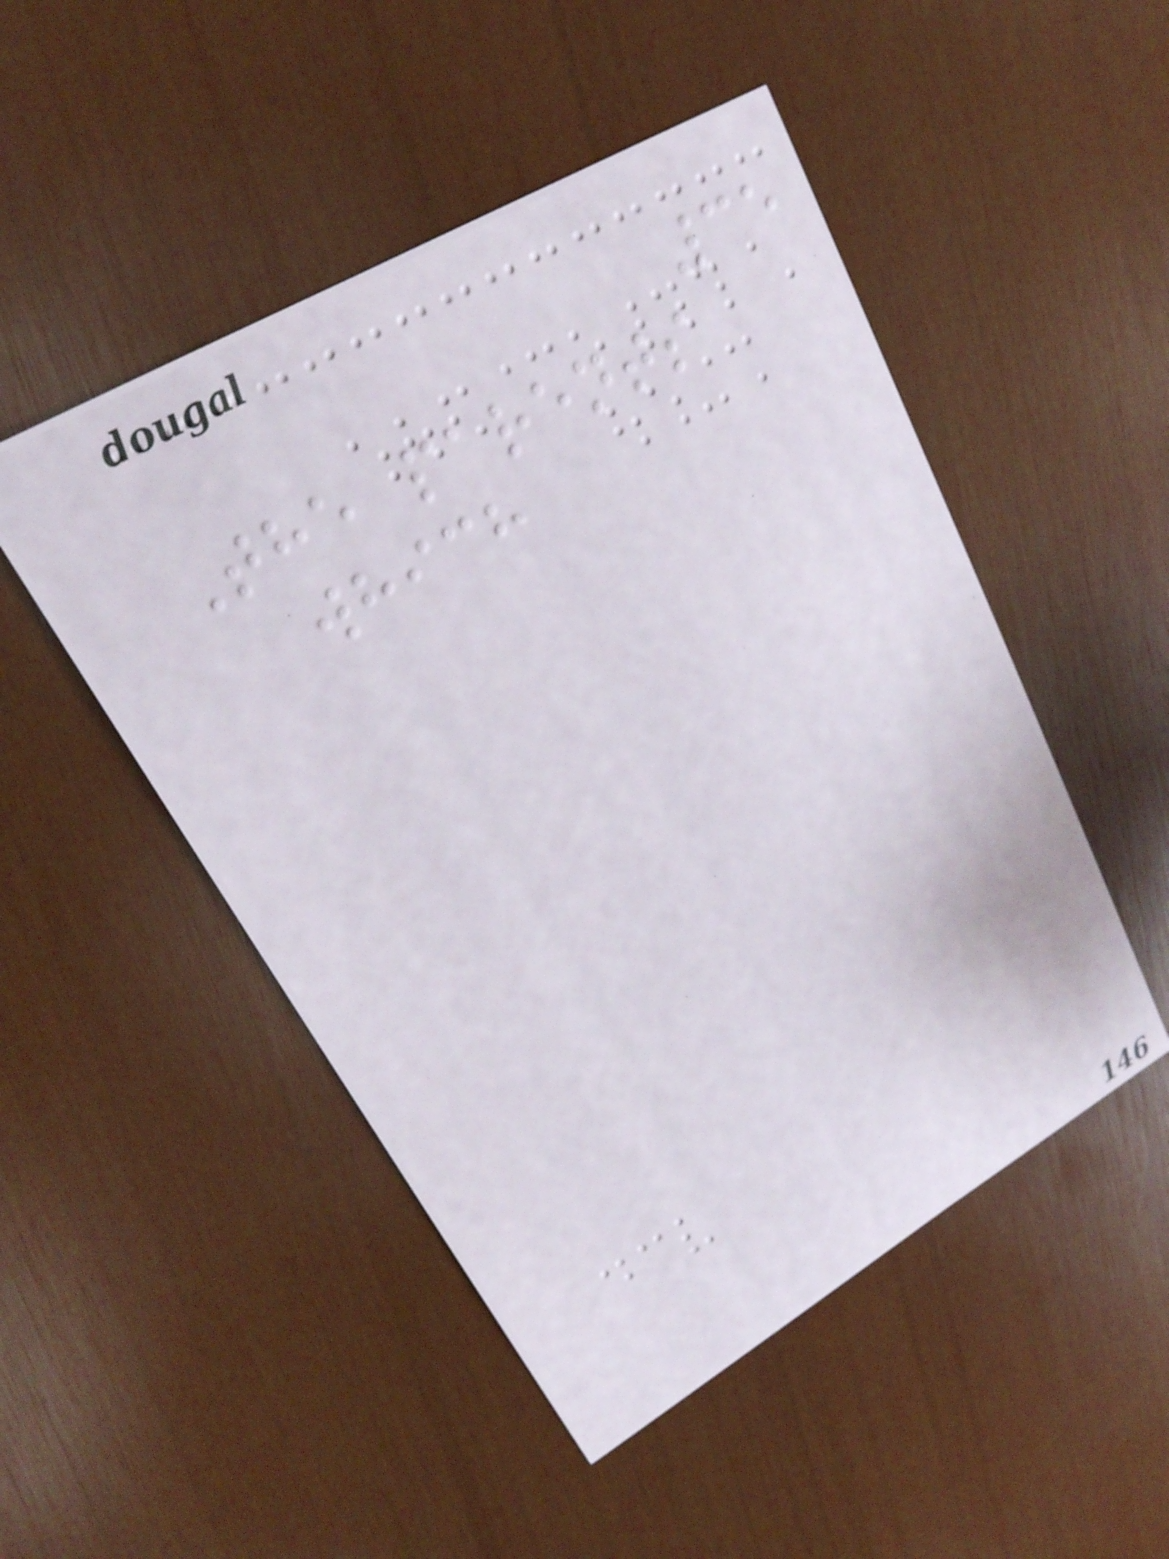35
The parents
which
